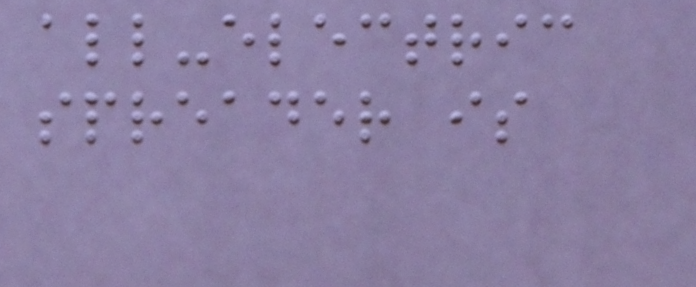all-electric
spreader is
